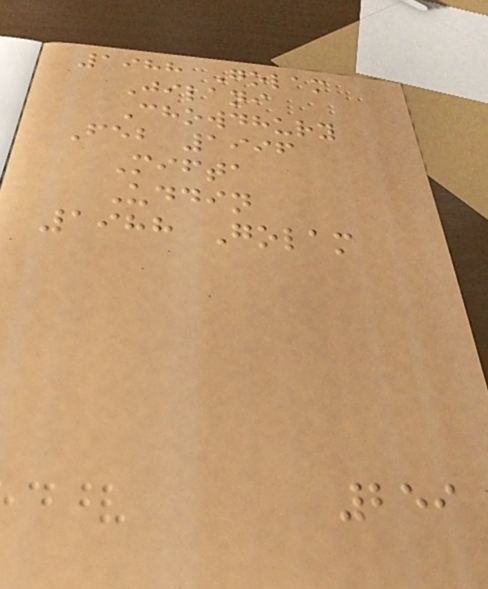1988 Golam
Jilani
Chowdhury
Feb 1996
Mifta
Uddin
1988 Golam
259
